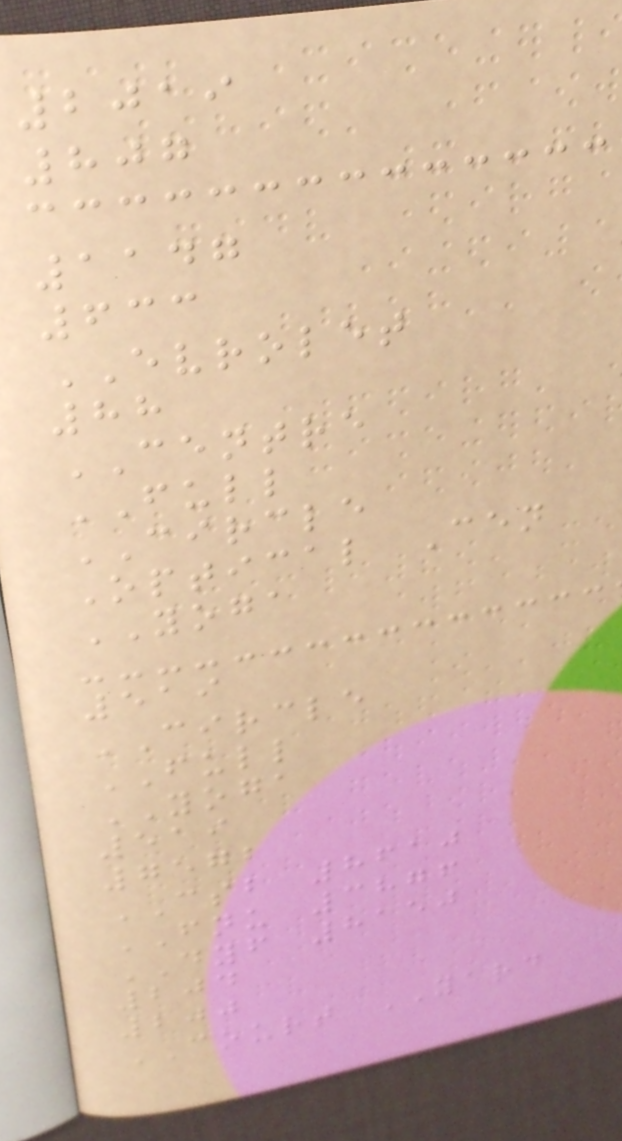2019
807
1147
633
EVROLET
88
CENTRE
FULL
CIRCLE
Optical Cen
YOGA
519
CIRCLE
FULL
YOGA
519
7572
CSB 8610
FNU 3876
DYF 8150
204
200
COURT YARD
